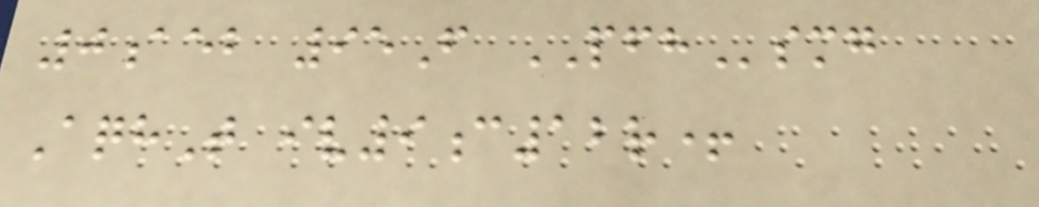0aeb 95F PFHsmg
AqhT iv9c12r+
